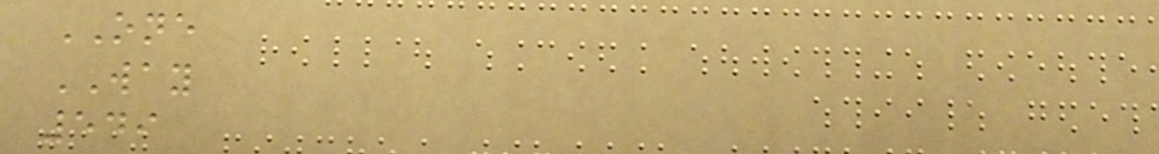ONE
WAY
549
